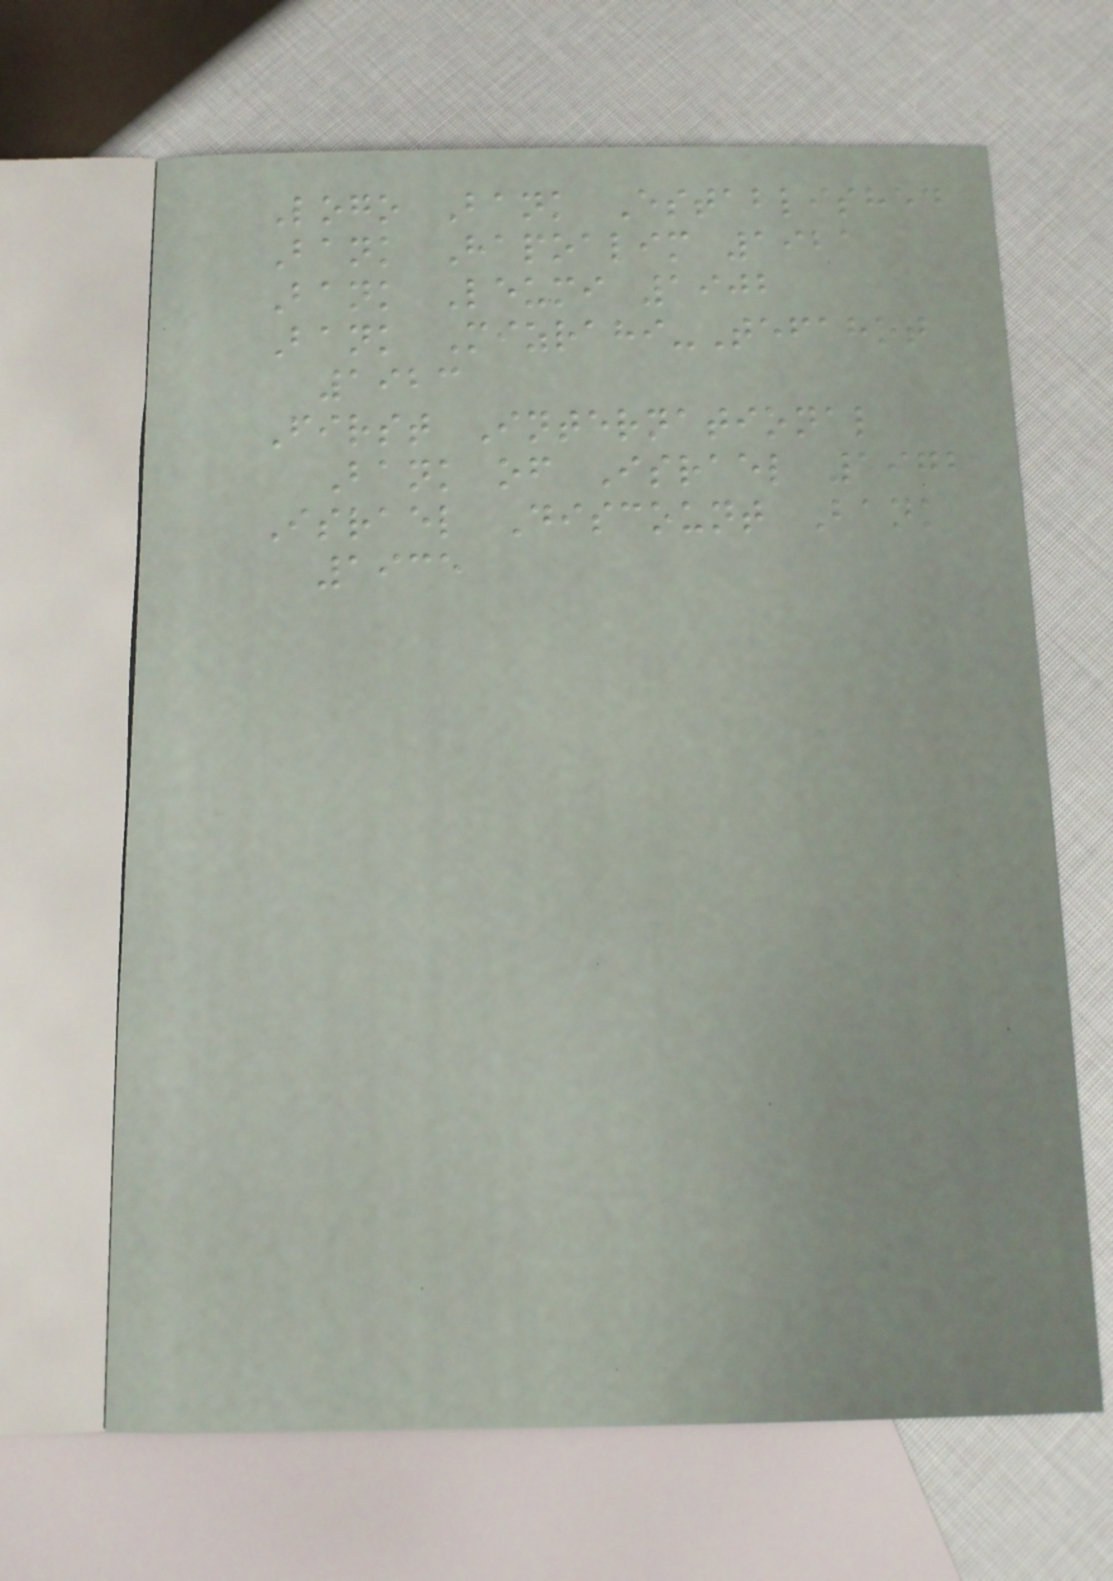Logo Bank Established
Bank Hapoalim 1921
Bank Leumi 1902
Bank Mizrahi-Tefahot
1923
First International
Bank of Israel 1972
Israel Discount Bank
1935
